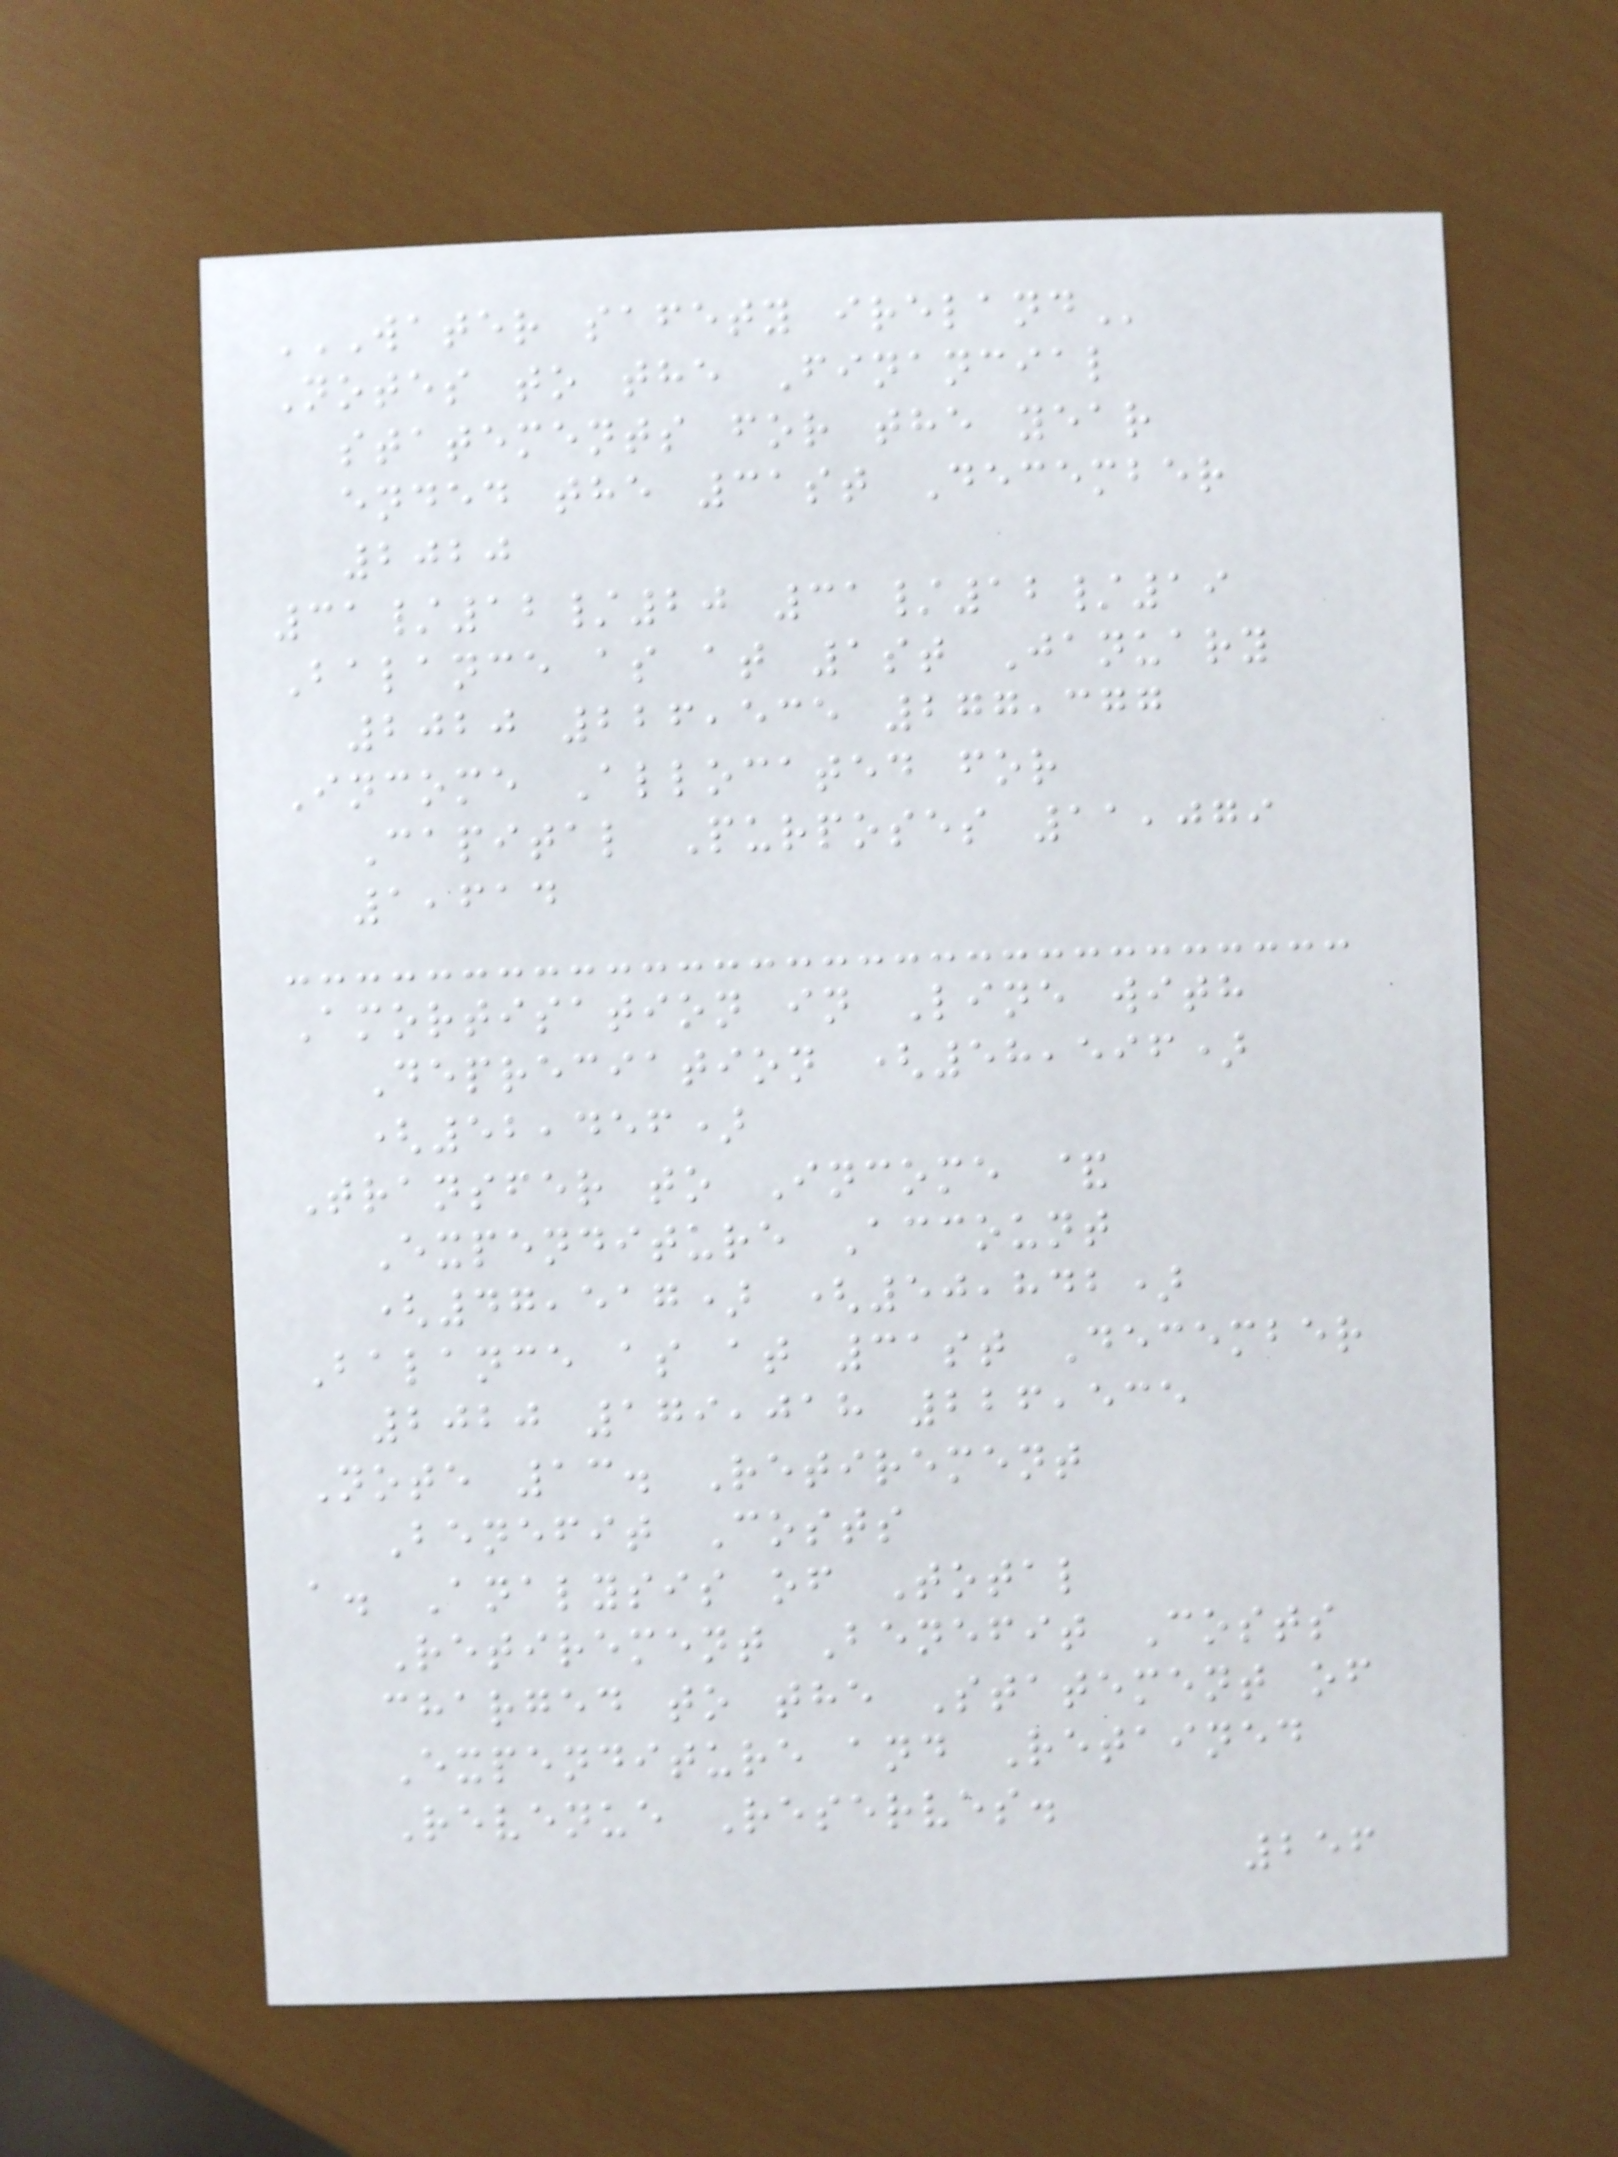WATER SAFETY IRELAND
Notes to the Financial
statements for the year
ended the 31st December
2020
31/12/20 31/12/19
Balance as at 1st January
2020 226,535 277,377
Income Allocated for
Capital Purposes 11,079
1,614
Amortisation in Line with
Depreciation (58,596)
(52,456)
Transfer to Income &
Expenditure Account
(47,517) (50,842)
Balance as at 31st December
2020 179,018 226,535
Note 13. Retirement
Benefit Costs
a. Analysis of Total
Retirement Benefit Costs
charged to the Statement of
Expenditure and Retained
Revenue Reserves.
256
